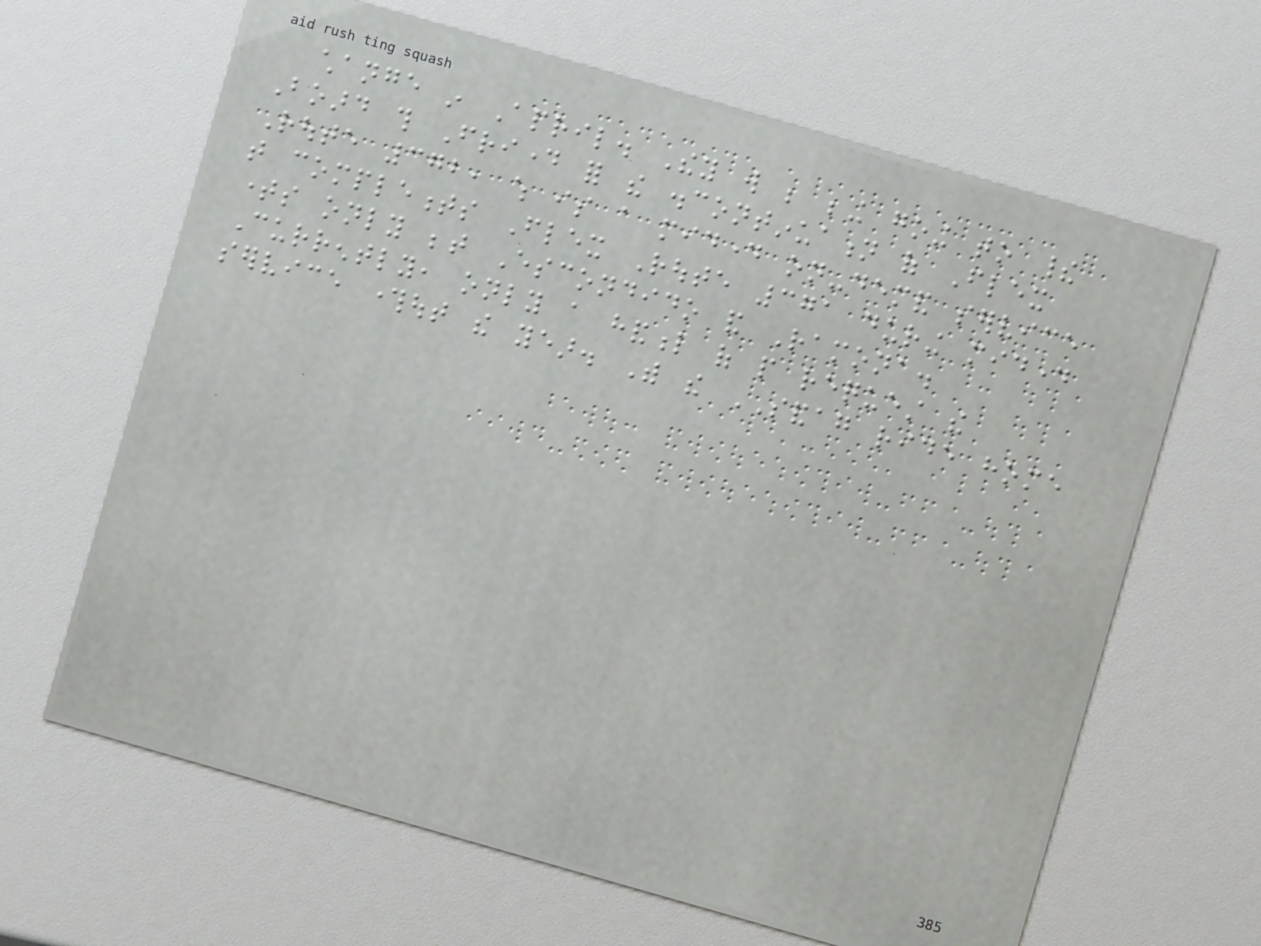change in April. They will be being going to their
Board this Friday for the discontinuation of Flex
Route 372, which is a midday on-demand service
that complements Flex Route 371 during midday
times only between Escondido and Ramona.
Currently, only a handful of people request the
service throughout the year. With the SANDAG ride home
